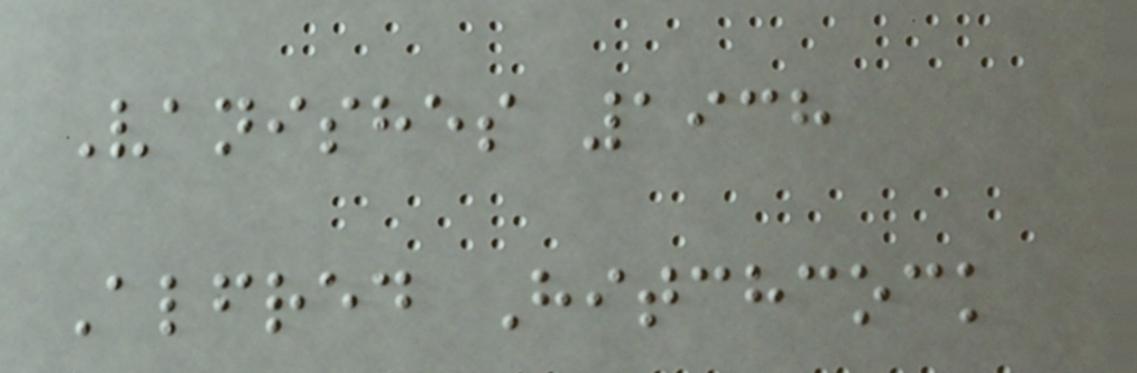Vanishes 1938
Alfred Hitchcock
